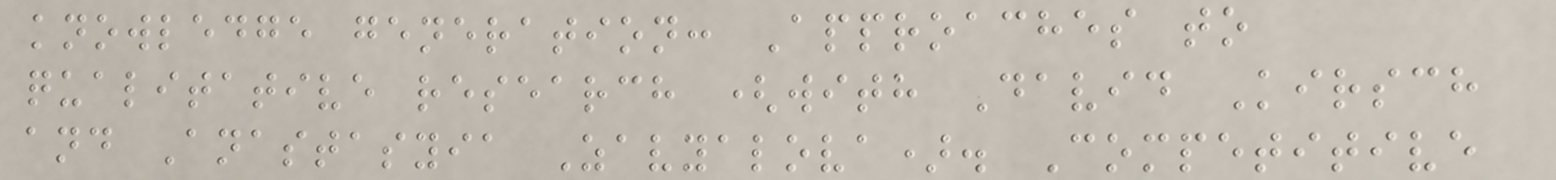knowledge generation: Approaches to
qualitative research (with David Kirsch
and Anastasyia Zavyalova). Competitive
